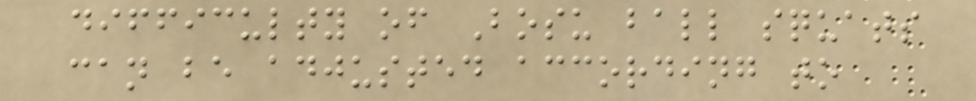difficulty of Bosu ball squats
can be adjusted according to
